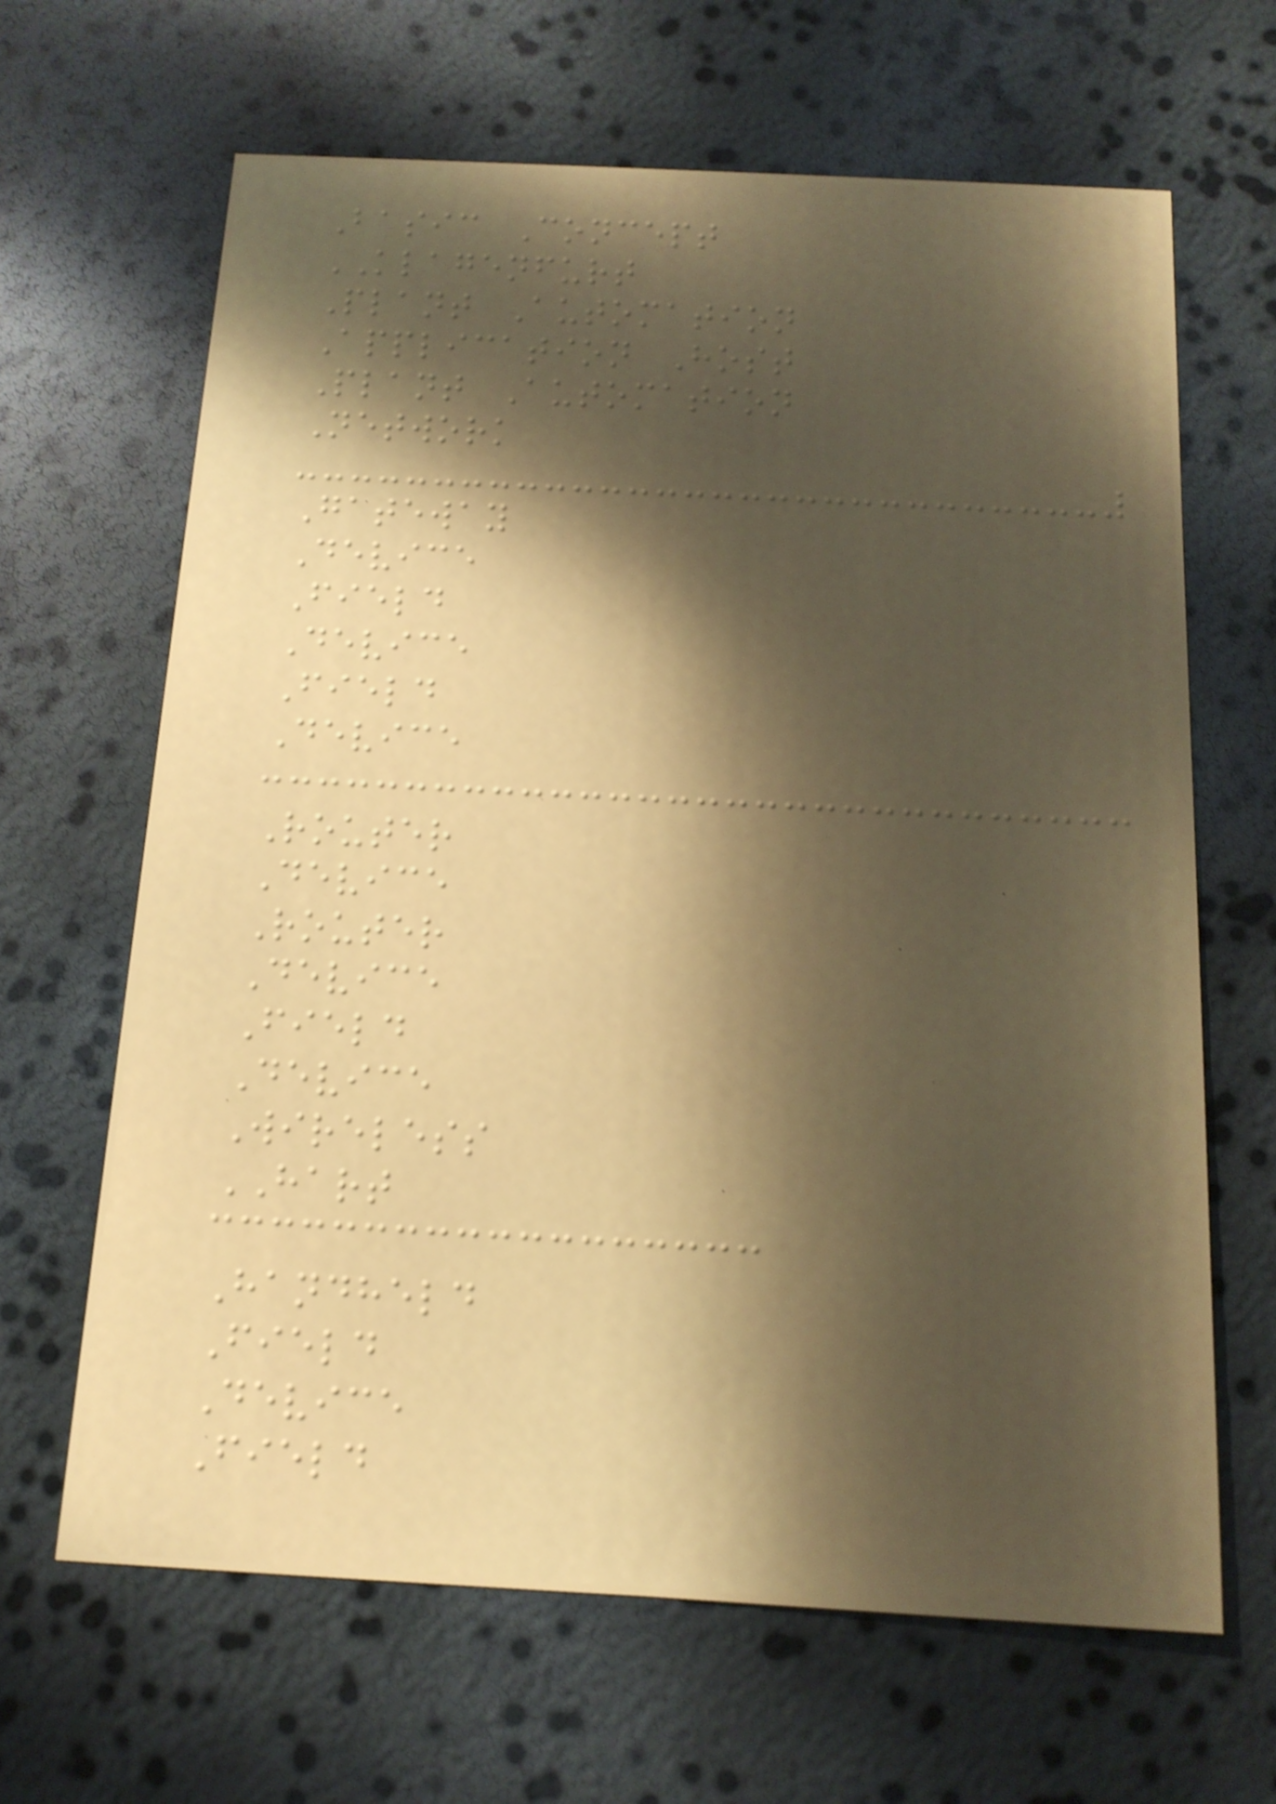Basic Concept
KLAGENFURT
Plant Automation
Application Host
Plant Automation
Network
Gateway
Device
Field
Device
Field
Device
Router
Device
Router
Device
Field
Device
Wireless
HART
Handheld
Field
Device
Field
